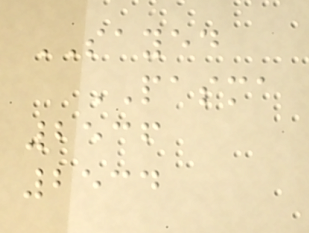SAYED
PASMA
2536
2534
